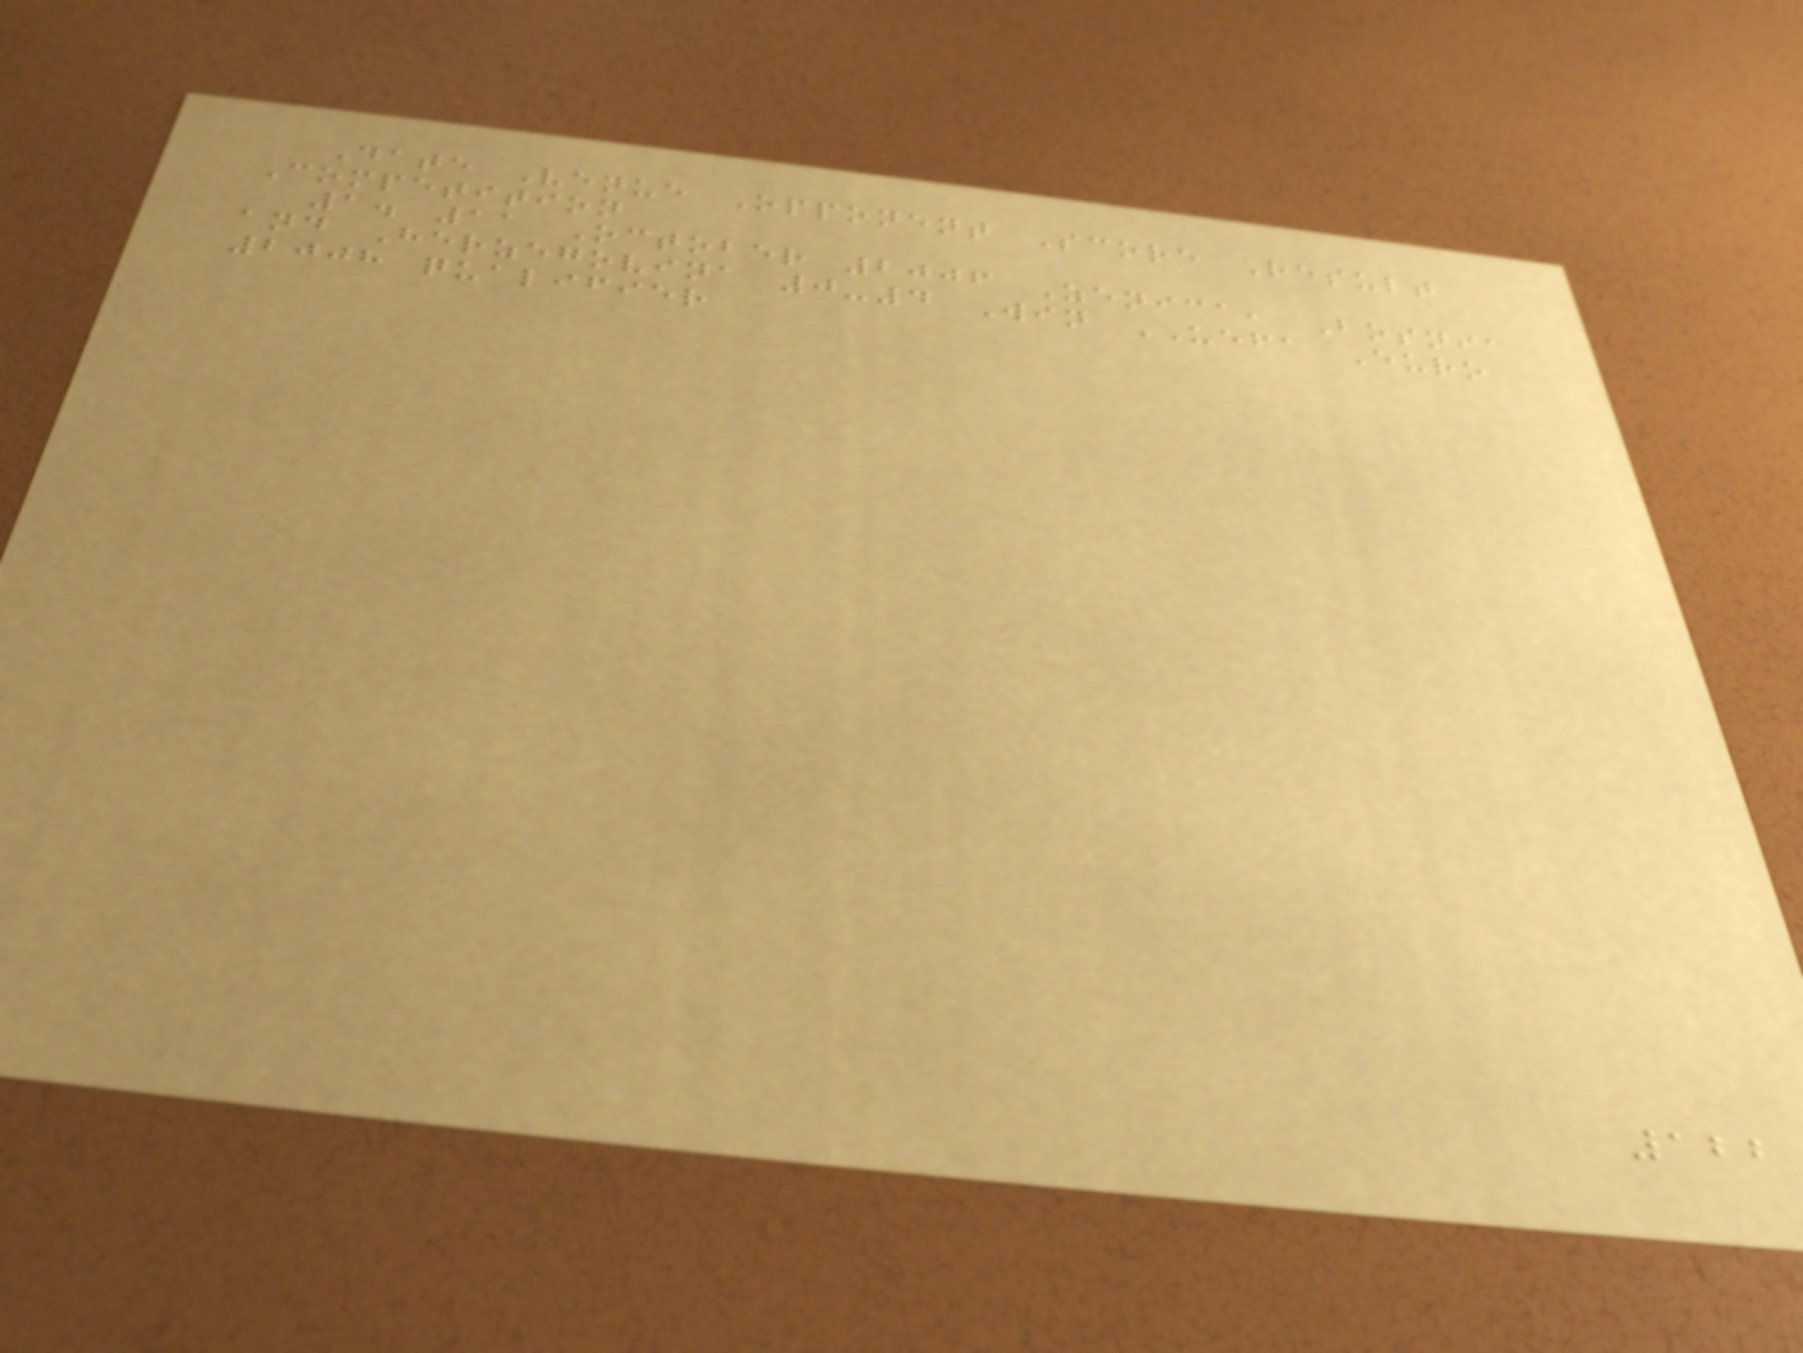Date Venue Opponent Score Result
Competition
1. 11 October 2006 Zenica, Bosnia
and Herzegovina 0-4 Win UEFA Euro
2008 qualifier
122
